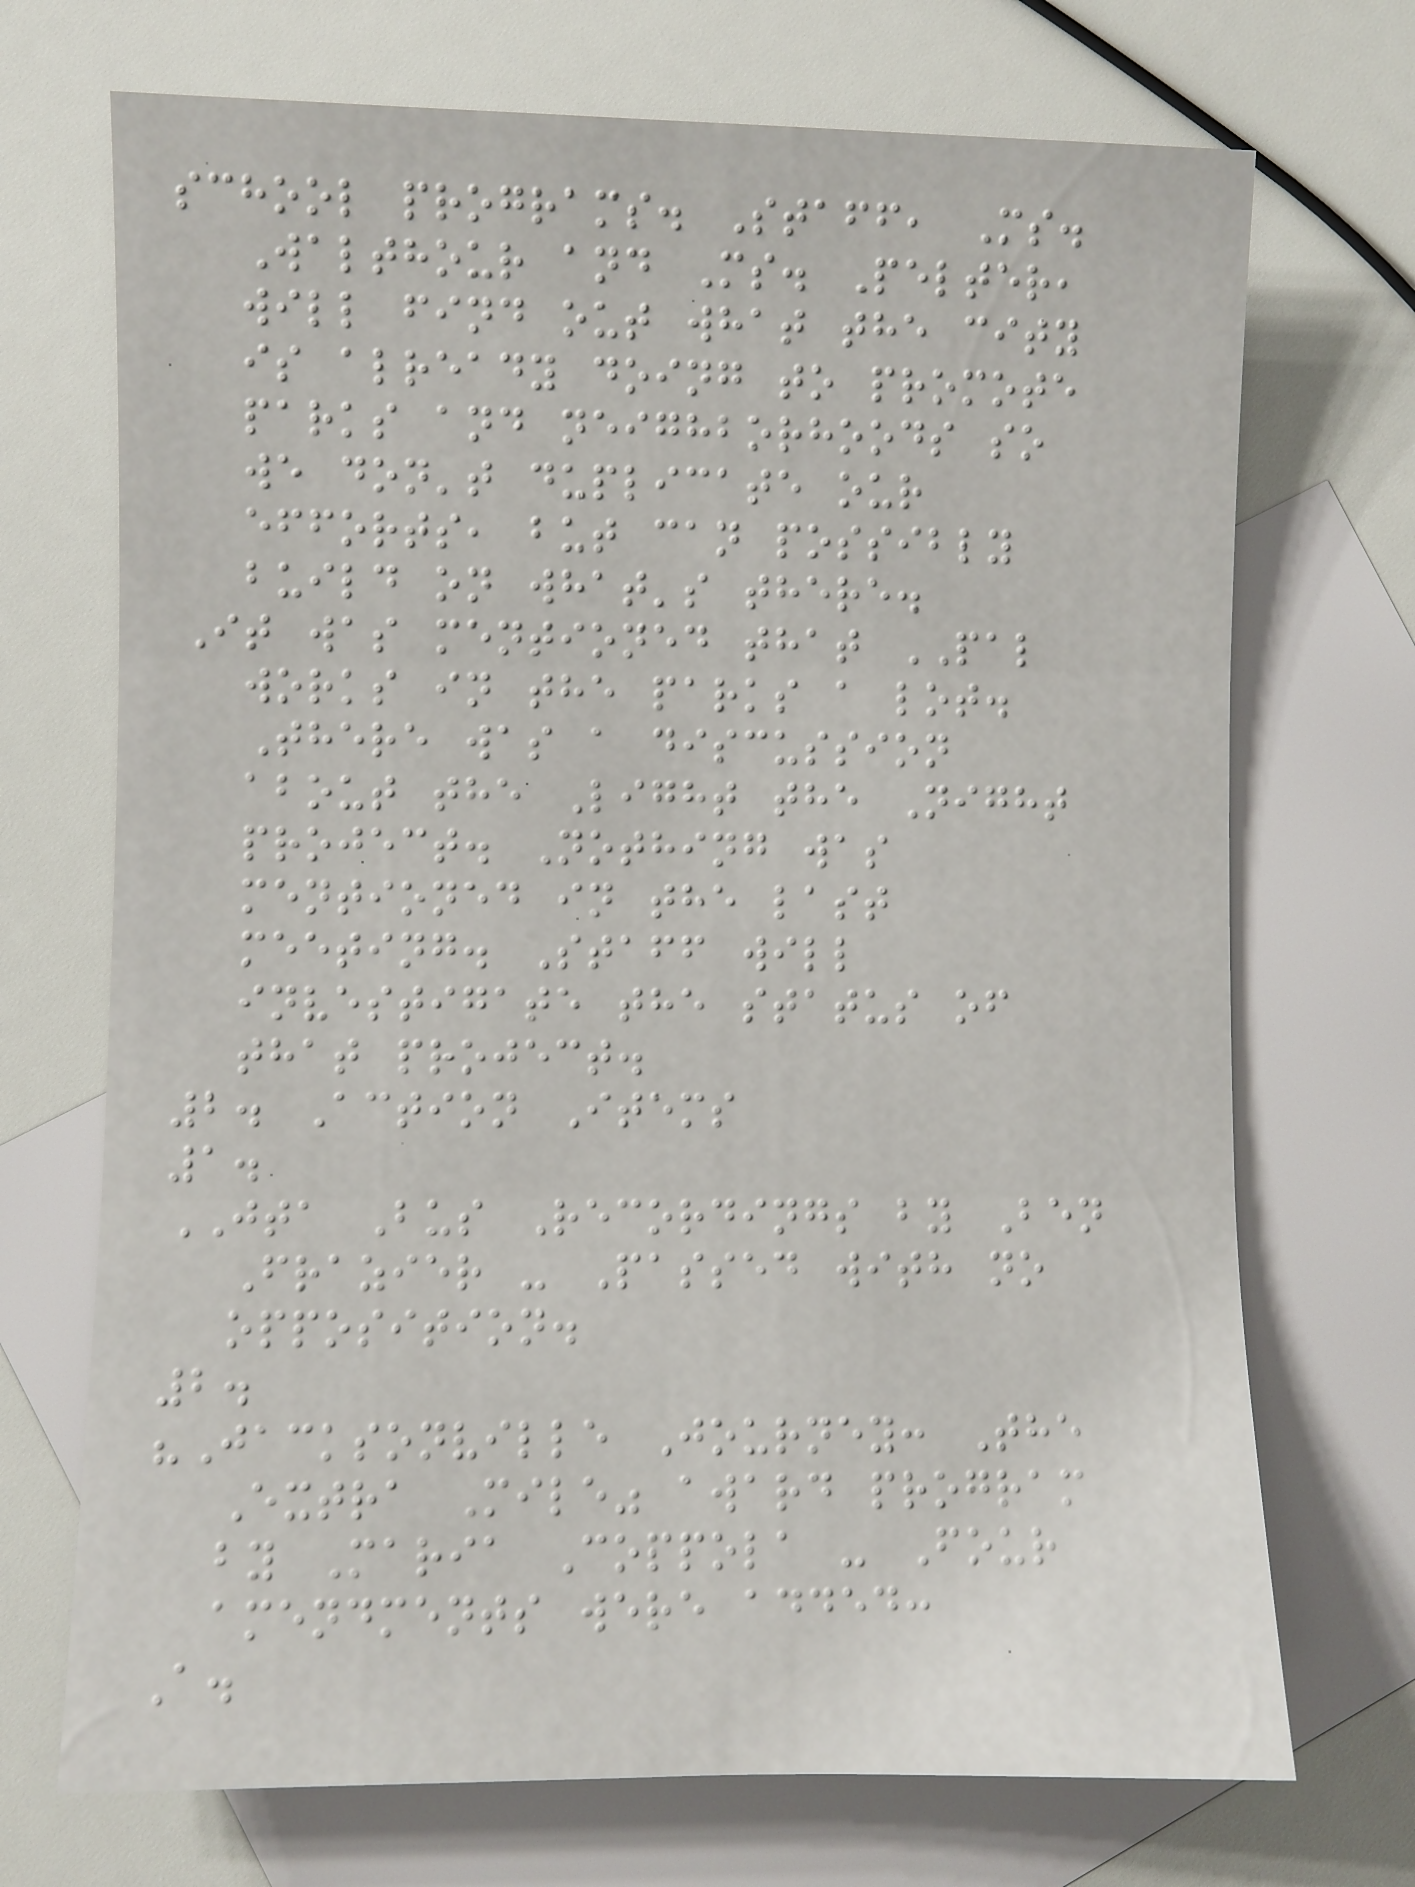school programs. Staff, Ms.
Walthour and Ms. Pelter,
will find out what the city
is already doing to promote
parks and neighborhoods so
we don't duplicate our
efforts, but can possibly
build on what's there.
It was mentioned that PAL
works in the parks a lot.
There was a discussion
about the Light the Night
project. Nothing was
mentioned in the last
meeting. Staff will
investigate the status of
that project.
2. Action Items
1.
JTA Bus Recordings by Ben
Frazier - Passed with no
opposition.
2.
"Jacksonville Journey: The
Extra Mile" award program
by Maria Coppola - Four
amendments were added:
A.
